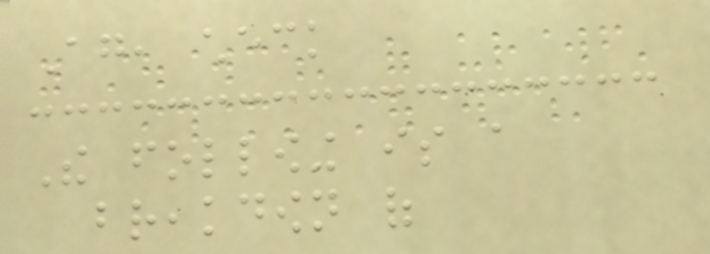Again, check
The following is a
breakdown of
